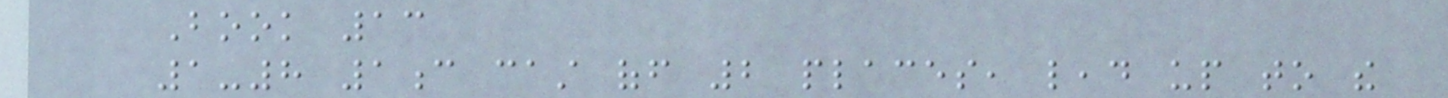Book 13
1-8 1c cast off 2 places, lead up to the
